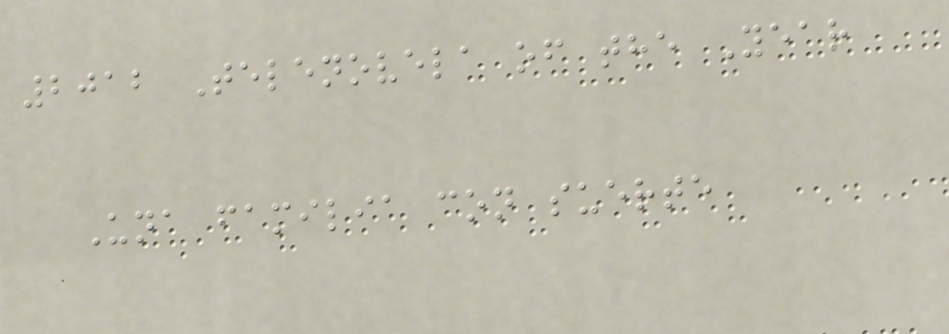2012 Telenovela of the Year
Una familia con suerte
